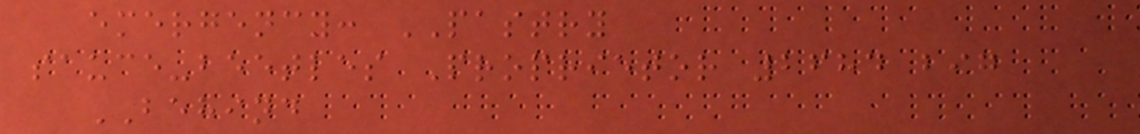emergency: PASTRY
sauce-beetles Proprietor 2684 big
BEHIND
